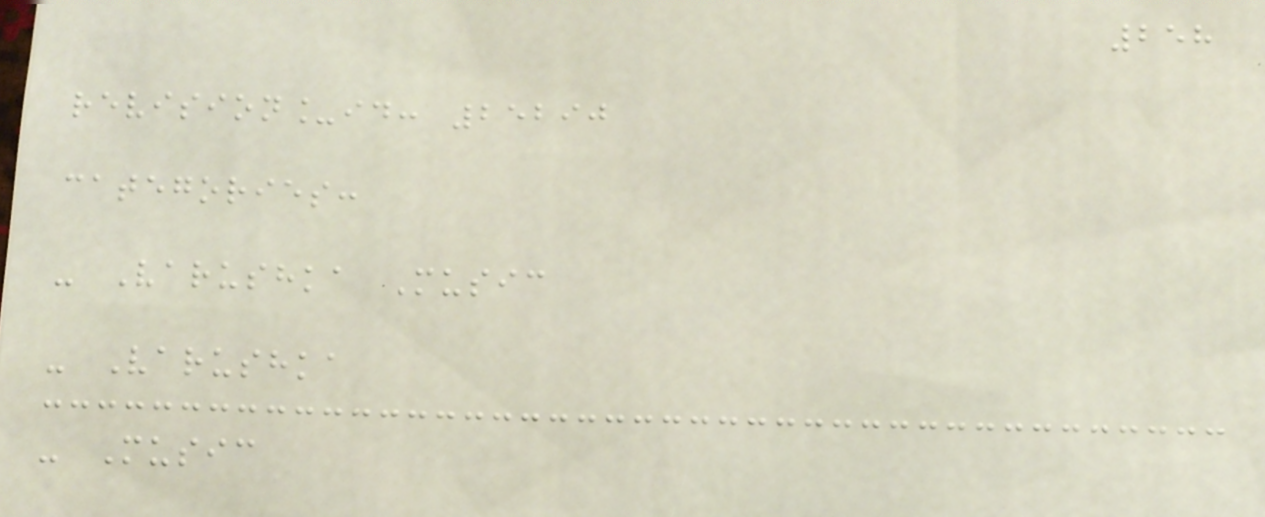258
revision_id: 25290
categories:
- Varushka Music
- Varushka
- Music
